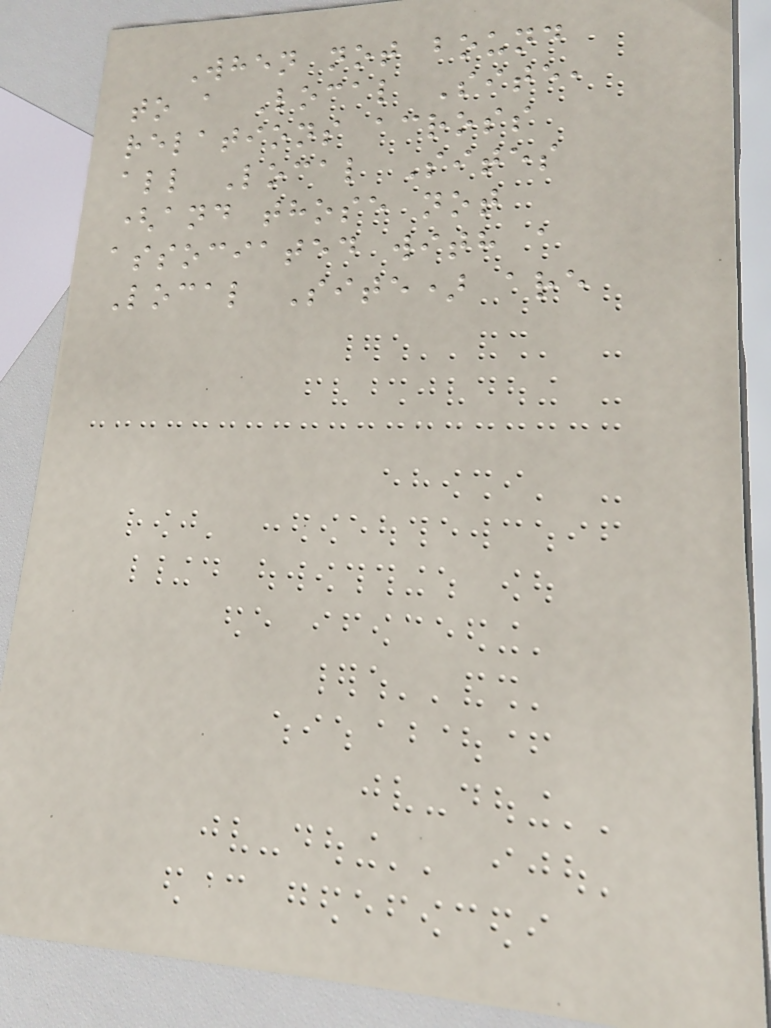When not bound
to a Local Site,
relations across
all Local Sites
(and those not
associated with a
Local Site) are
